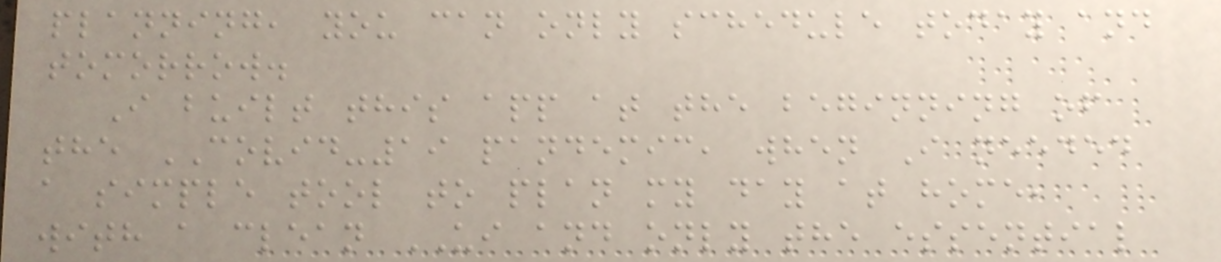planning, you can only schedule today and
tomorrow.
I built this app at the beginning of
the COVID-19 pandemic, when I needed
a simple tool to plan my day at home,
with a clean UI and only the essential
